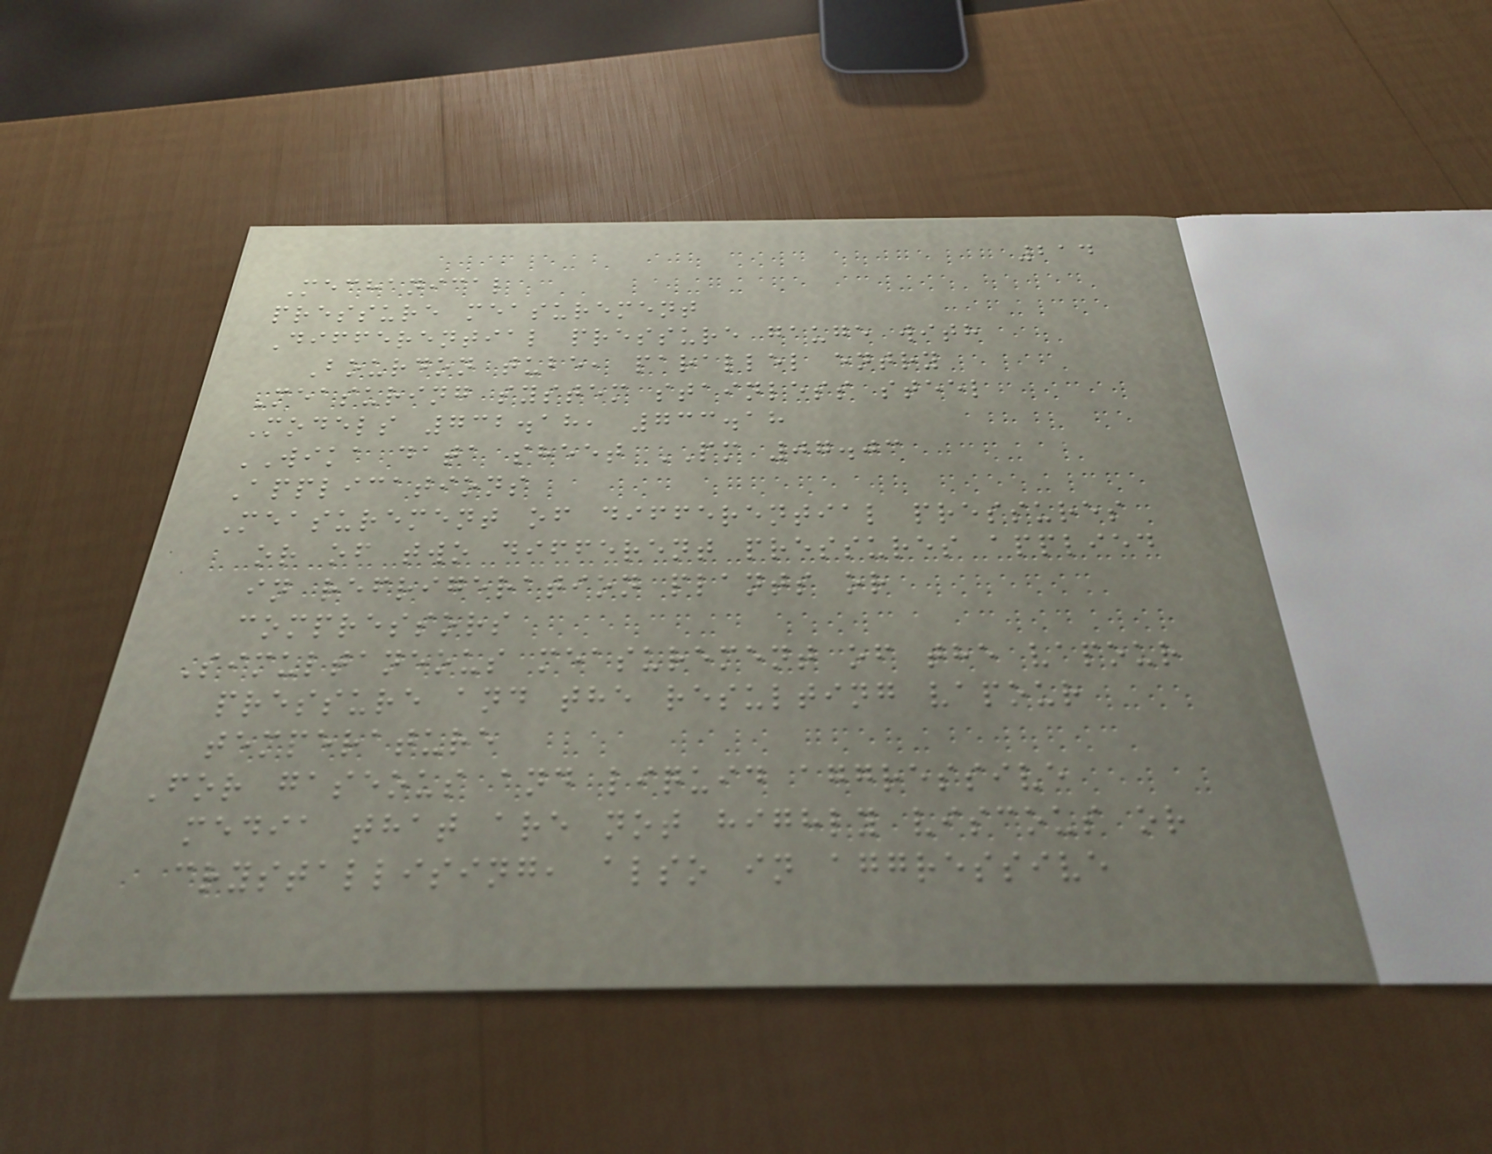214
Mechanical
pressure measurement
Differential pressure gauge with
Bourdon tube, parallel entry
Measuring system stainless steel
Models 732.18, 733.18
WIKA data sheet PM 07.03
Applications
Measurement of differential pressures
or of two different pressures applied
in refrigeration plants or
compressors
Simultaneous measurement of the vapour
pressure and the resulting vapour
temperature
For gaseous and liquid aggressive
media that are not highly viscous or
crystallising, also in aggressive
